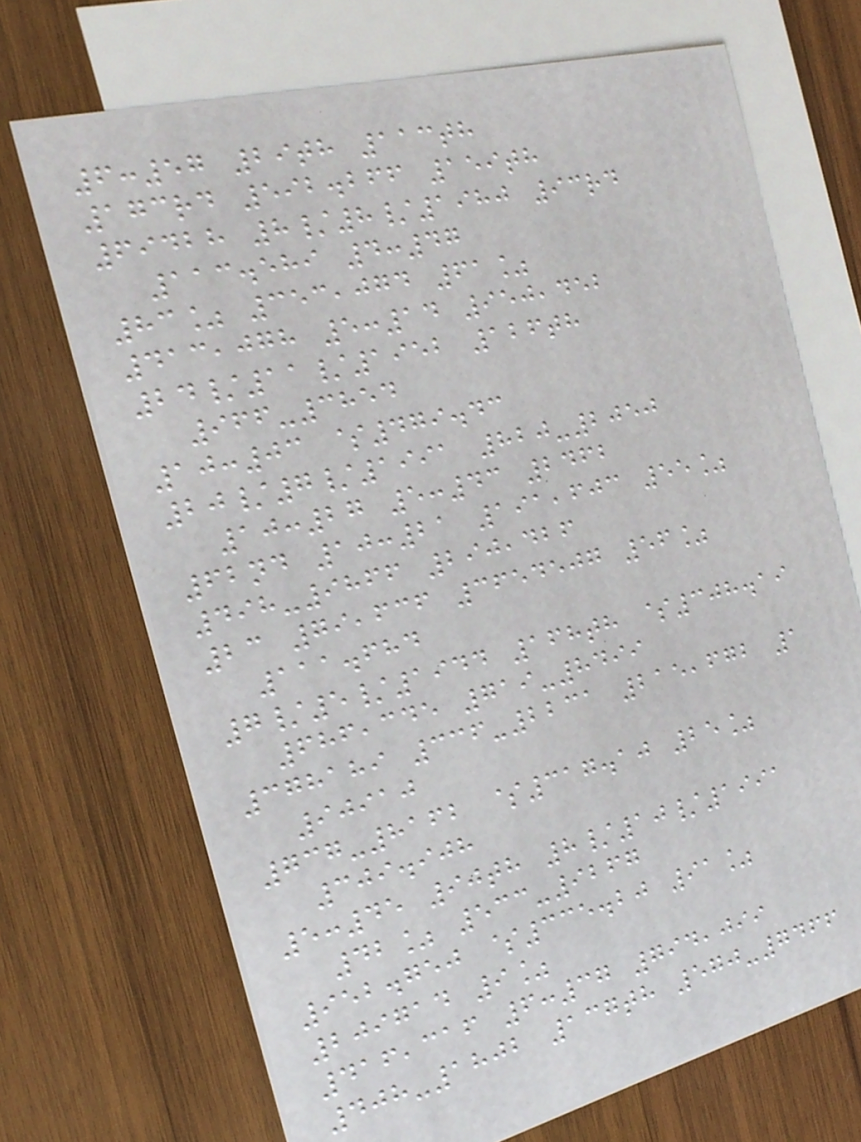6:57 29th 113th
173rd 592.266 159th
69428 8/8/1980 93rd
113.589 4:47
83% 353,074 61%
413,078 5:14 950,452
24/11/1952 126th
966-3854
10:03 $479.43
20/7/1991 820-2050
10:27 5:43 2462
62nd 10:21 191,603 55%
498-9866 290,426
23 79,636 3654507 56%
111.684
7/5/1944 168th $308.19
686,345 719-8499
378189 336-2231 215,672 1
90910
737-8162 $317.10 25%
309.908
5:45 90th 8/10/1991
42% 533-9267
952.750 $335.20 91%
209714 9%
416,316 6:37 794,099
408-1802 137th 570-7466
